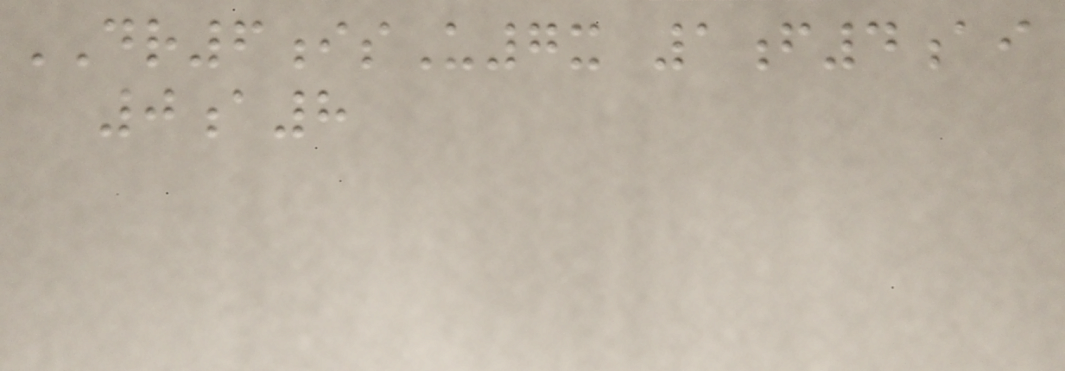DR6isU7x 1f4ai
0a8
